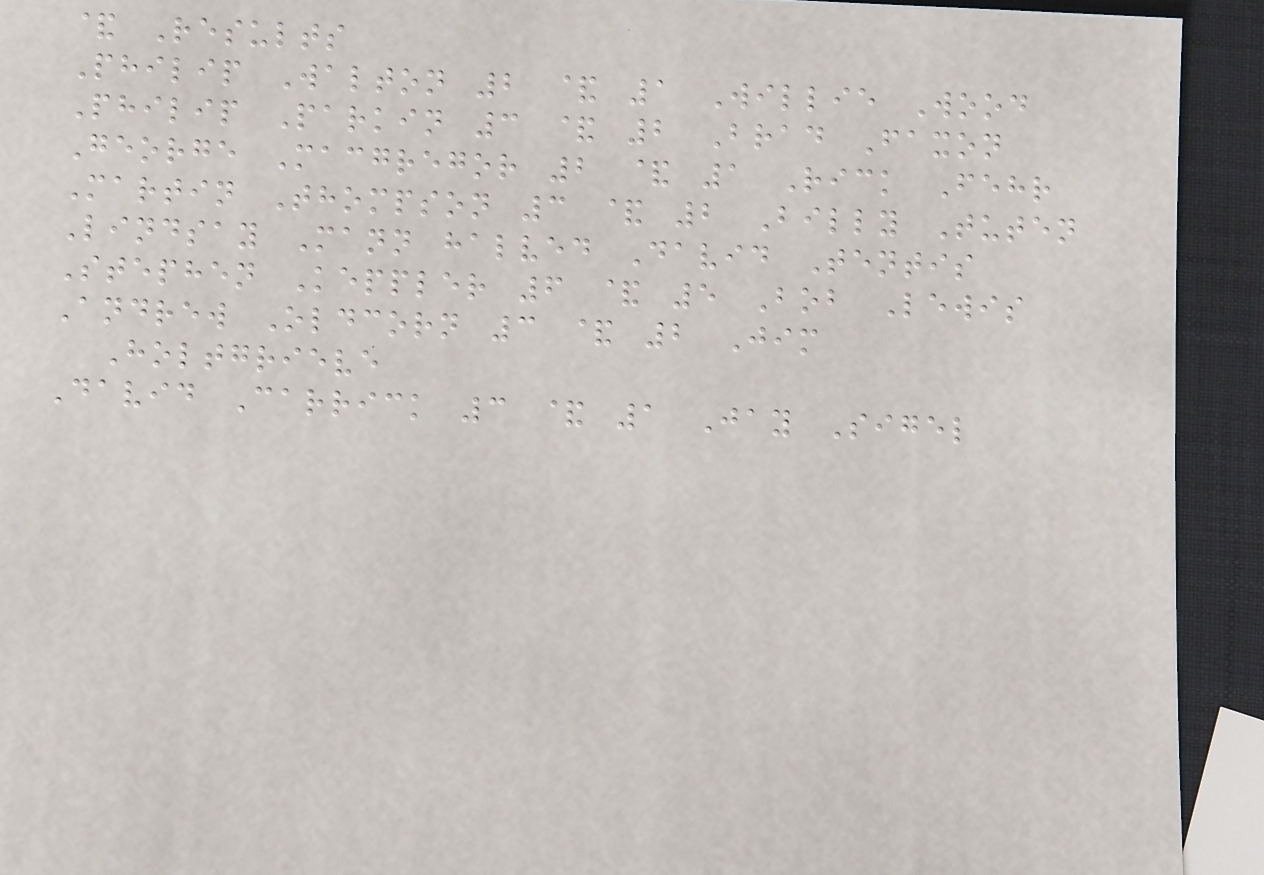& Results
Philip Walton 2 & 1 Willie Wood
Philip Parkin 3 & 2 Brad Faxon
George Macgregor 2 & 1 Rick Fehr
Martin Thompson 3 & 2 Billy Tuten
Lindsay Mann halved David Tentis
Stephen Keppler 6 & 5 Bob Lewis
Andrew Oldcorn 3 & 2 Jim
Holtgrieve
David Carrick 3 & 1 Jay Sigel
